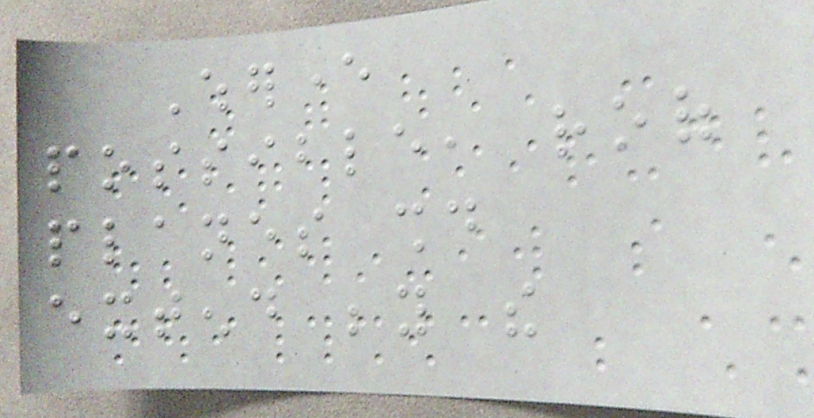Wherever
possible, roof
planes should
extend beyond the
